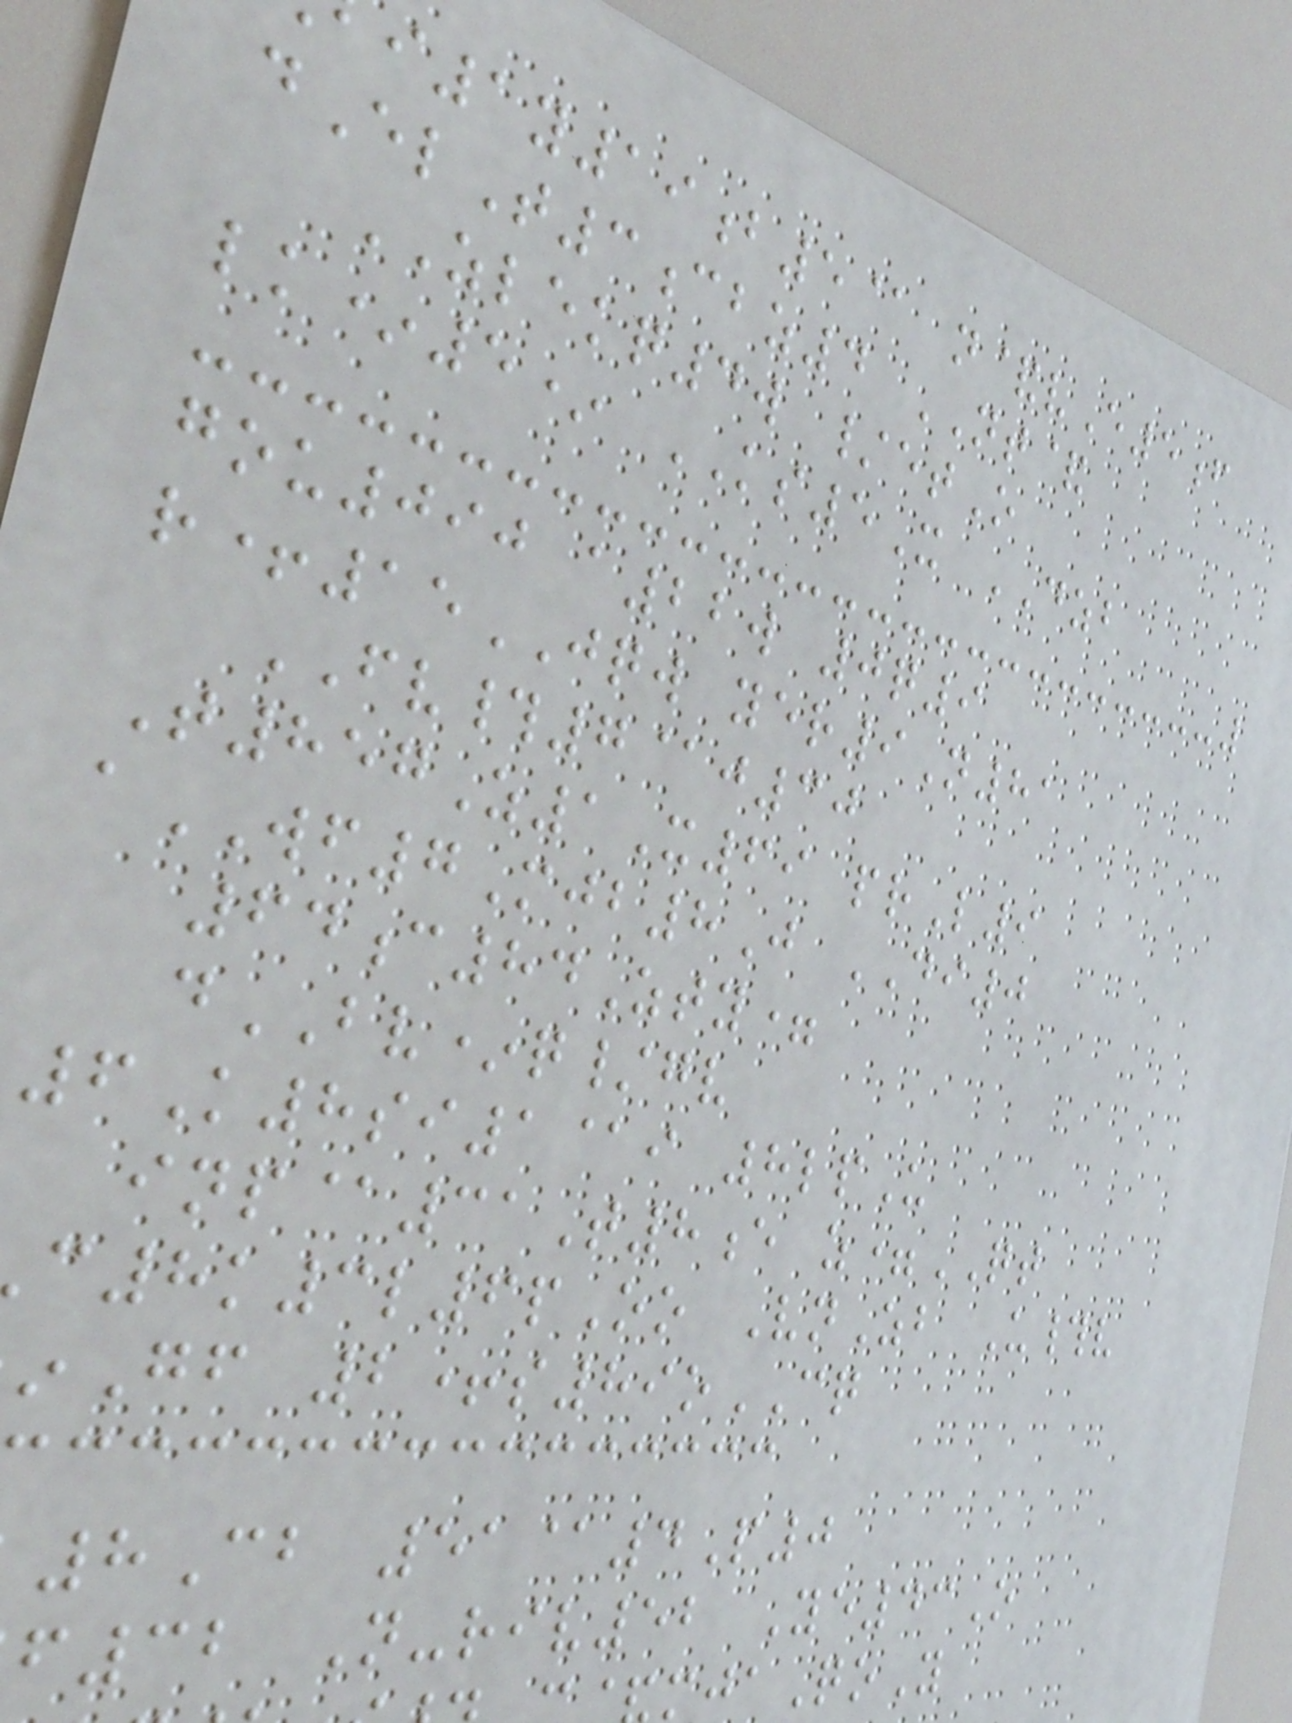i1y19b5@ n&vE5f
dElT3cbz4 NT&
ZLEKQ4w /etO
lk*5* KS5X DZB
gou090 a22w 0q9
r+15JQW yer9N81
FV#7@j30
T857Z1X69 prL9
aWF7Mjb8J DI0
64c84Zty=
dBV*q/gv
6K8si1@i 8lpU
inp@31T8e z=QT
8k3l6pOo VnZb U#v
Gf 2+s89oCQ
8Cb 51@4P0
f32 N-riv52 Ye43O
mjaQoY
